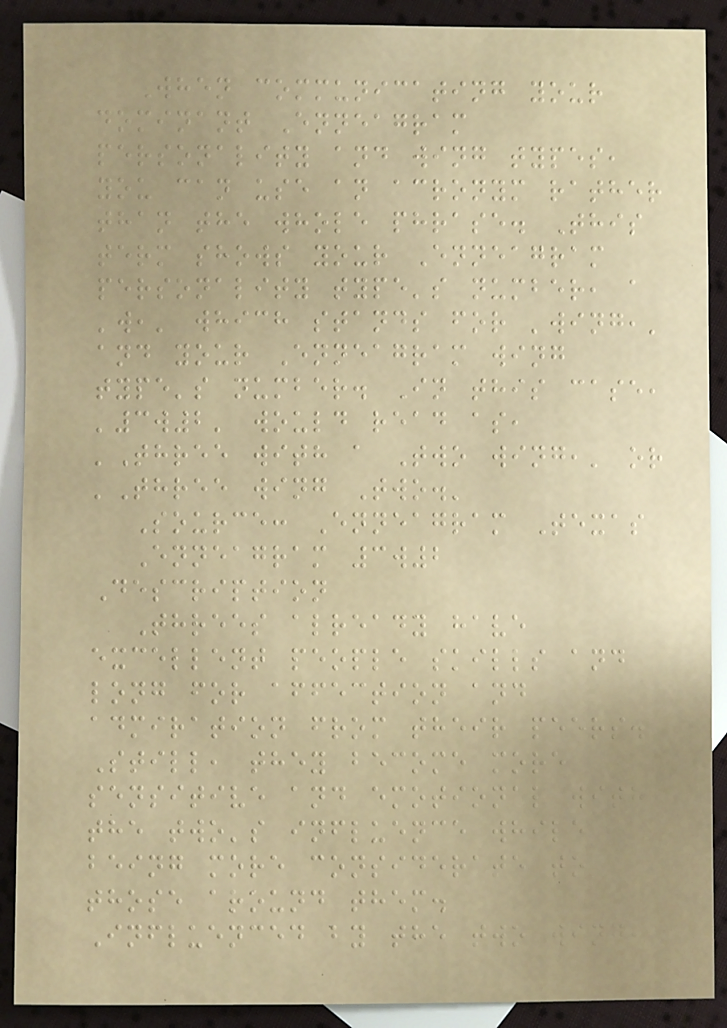When communicating your
dominant Enneagram
personality and wing types,
you can use an acronym rather
than the whole phrase. This
term shows your Enneagram
personality type's number, a
'w,' which stands for 'wing,'
and your Enneagram wing
type's number. In this case,
'3w2' would read as,
'Three with a Two wing,' or
'Three wing Two.'
Source: Enneagram Texas
Enneagram 3w2
Description
Threes already have
excellent people skills and
long for affection and
admiration from their peers.
Still, they become more
sensitive and emotional with
the two's influence while
being more considerate to
those around them.
Influenced by the two wing,
